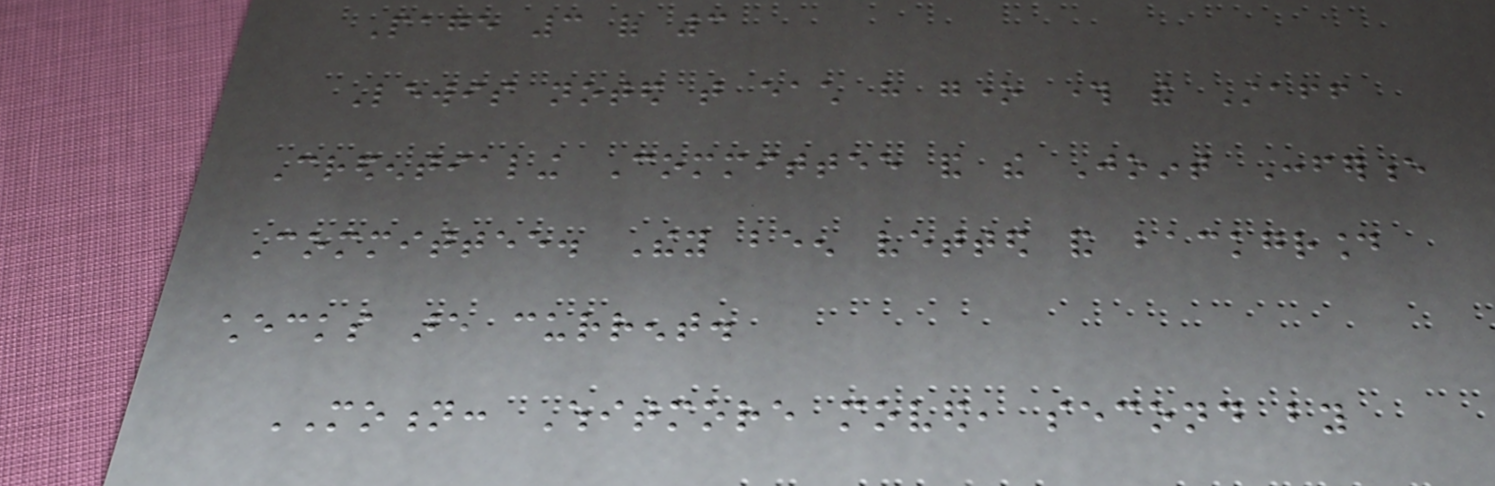Page 3 of 3
Lewis noted that each have gone through the Staff
Credentialing Committee and the Joint Conference
Committee. They been vetted and background
checks are current.
MOTION: Whitmore moved, second by
